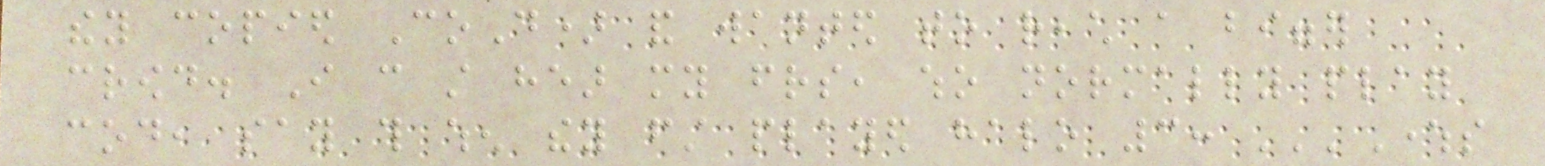they copied CoD) and wanted to reach a bigger
crowd. I can still hear my friends, who normally play
cod, say this when they first played halo 3: '''Wheres
